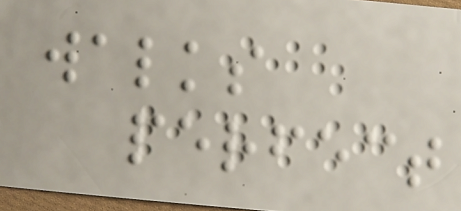walks
perfect
